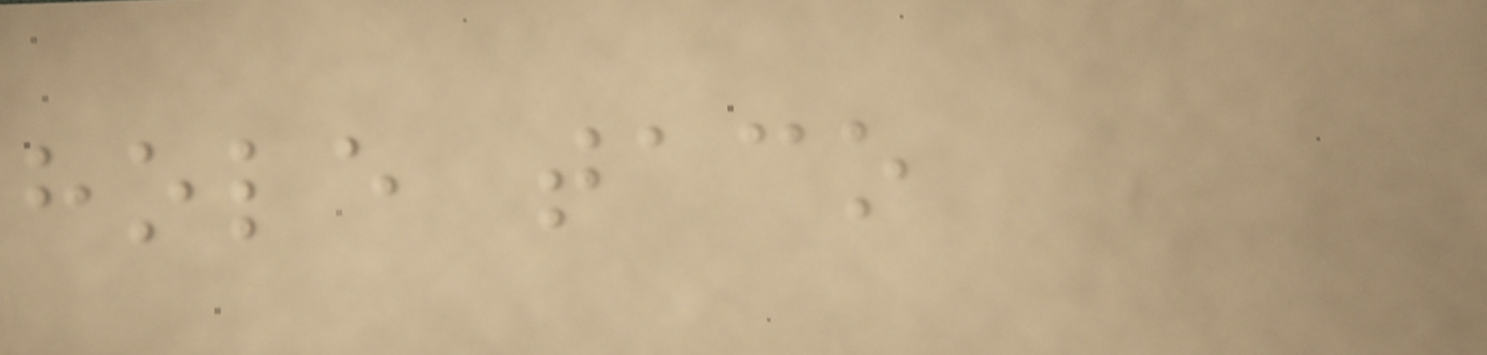hole taco
